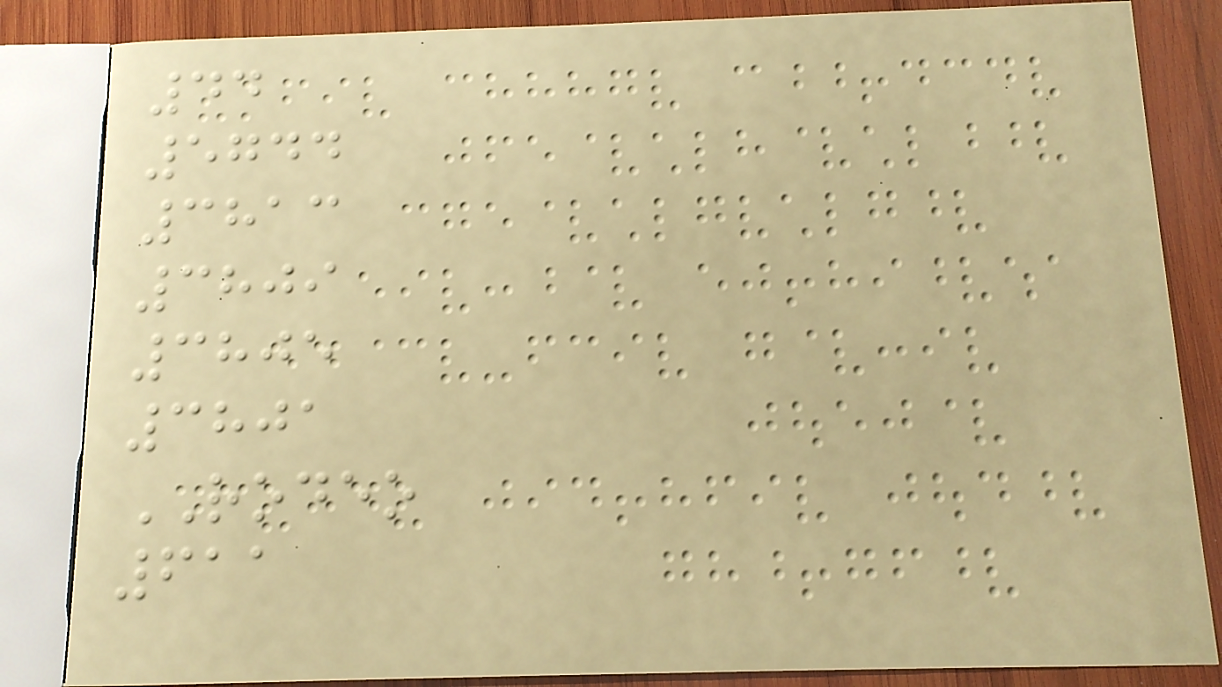44
5744
3813
3809
3805
3801
RODEO
611
